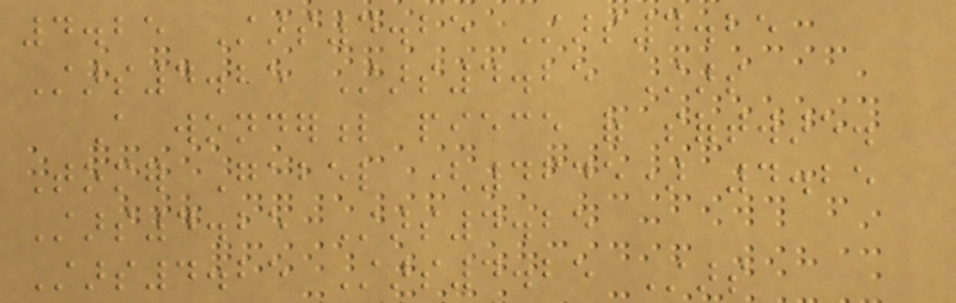4.25 Stars4.25 Stars4.25
Stars4.25 Stars4.25 Stars
A wonderful piece of software.
Tomer Gabel (4645) 4.25
Stars4.25 Stars4.25
Stars4.25 Stars4.25 Stars
